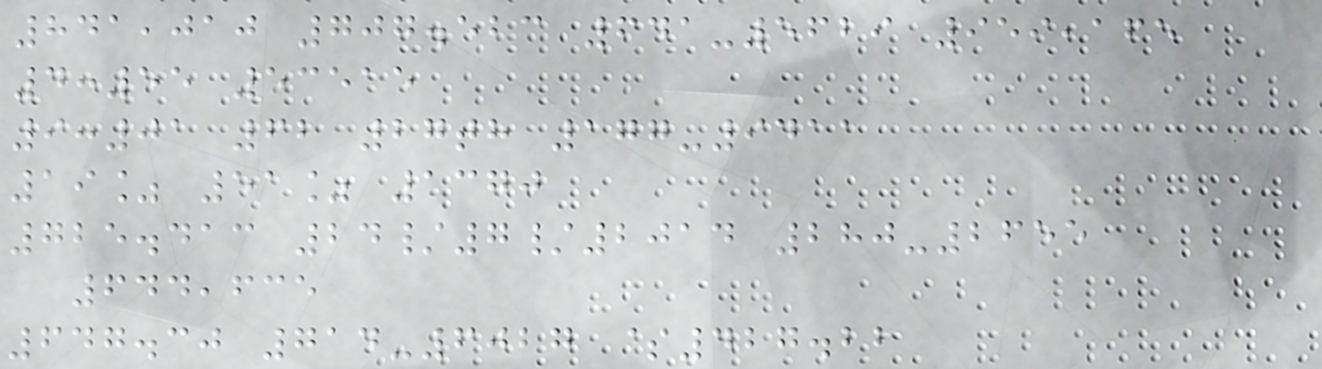841,010 707.523 641-5629 959,165
4:55 53515
9:01 62 27th 177-9411
19% 51% 1370
725.413 24/7/2014 280-2655
644,635
647.30 714-6027 $427.22
